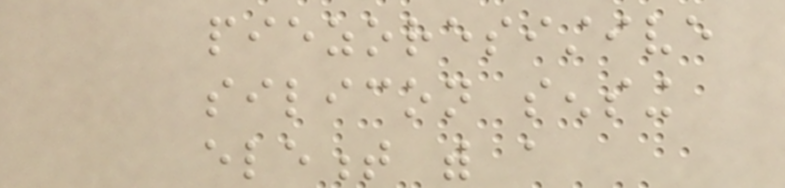piezoresistive
silicon sensing
element with a
